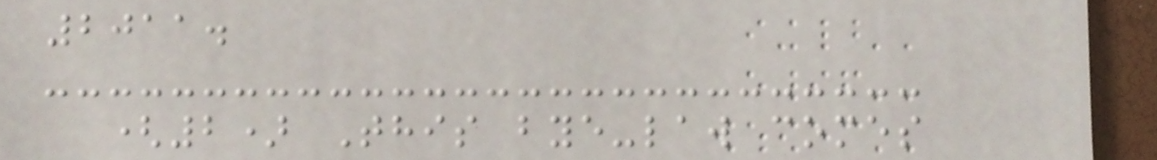2011.
(2) This bye-law comes
